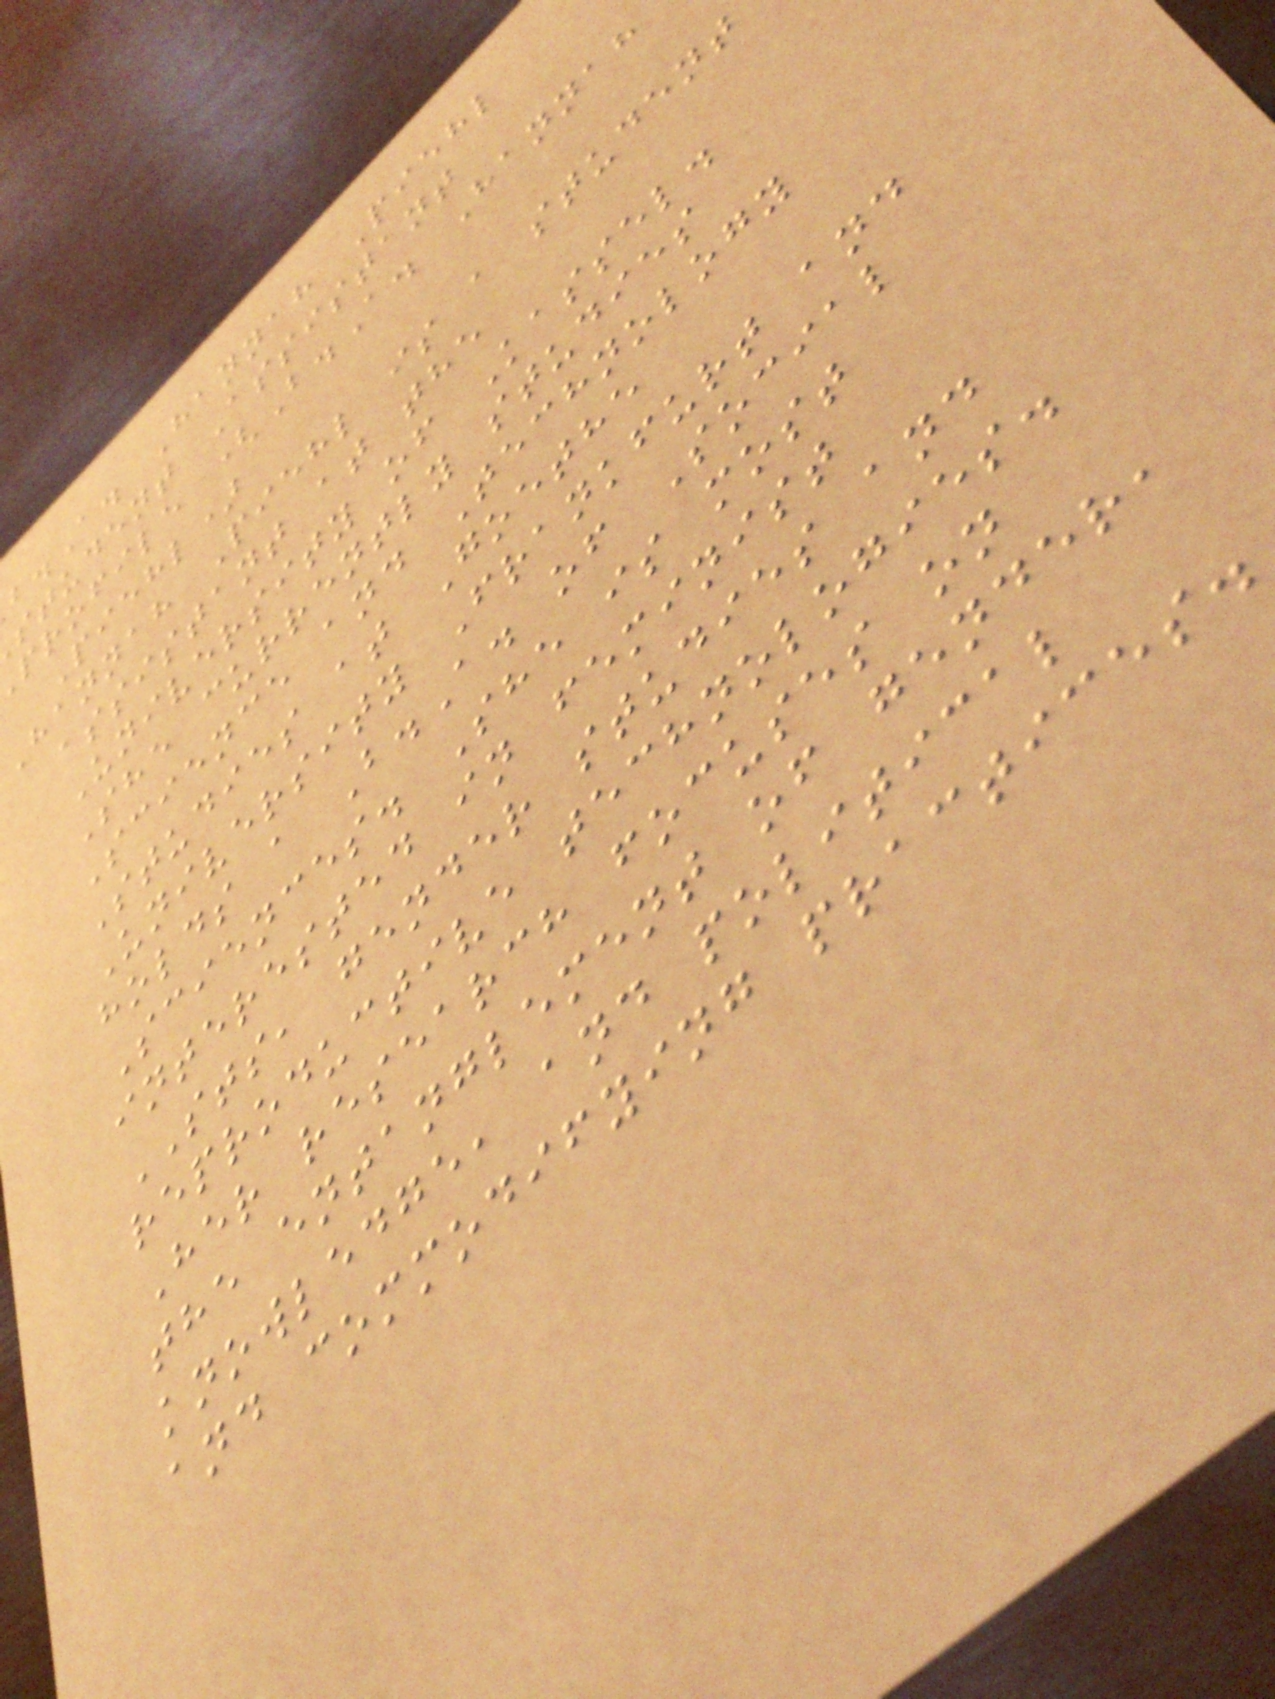.A. Hannah Piehl
student Assistant
profile (B.A. Hannah
Piehl)
Hannah Piehl is a student
assistant at the
University of Kassel.
She currently studies
Science and Technology
Studies at Goethe
University Frankfurt and
holds a B.A. of Social
Sciences. She is most
interested in feminist
STS, gender studies and
reproductive technologies.
Her research focuses on
the entanglement of gender,
knowledge, and political
and commodifying practices.
